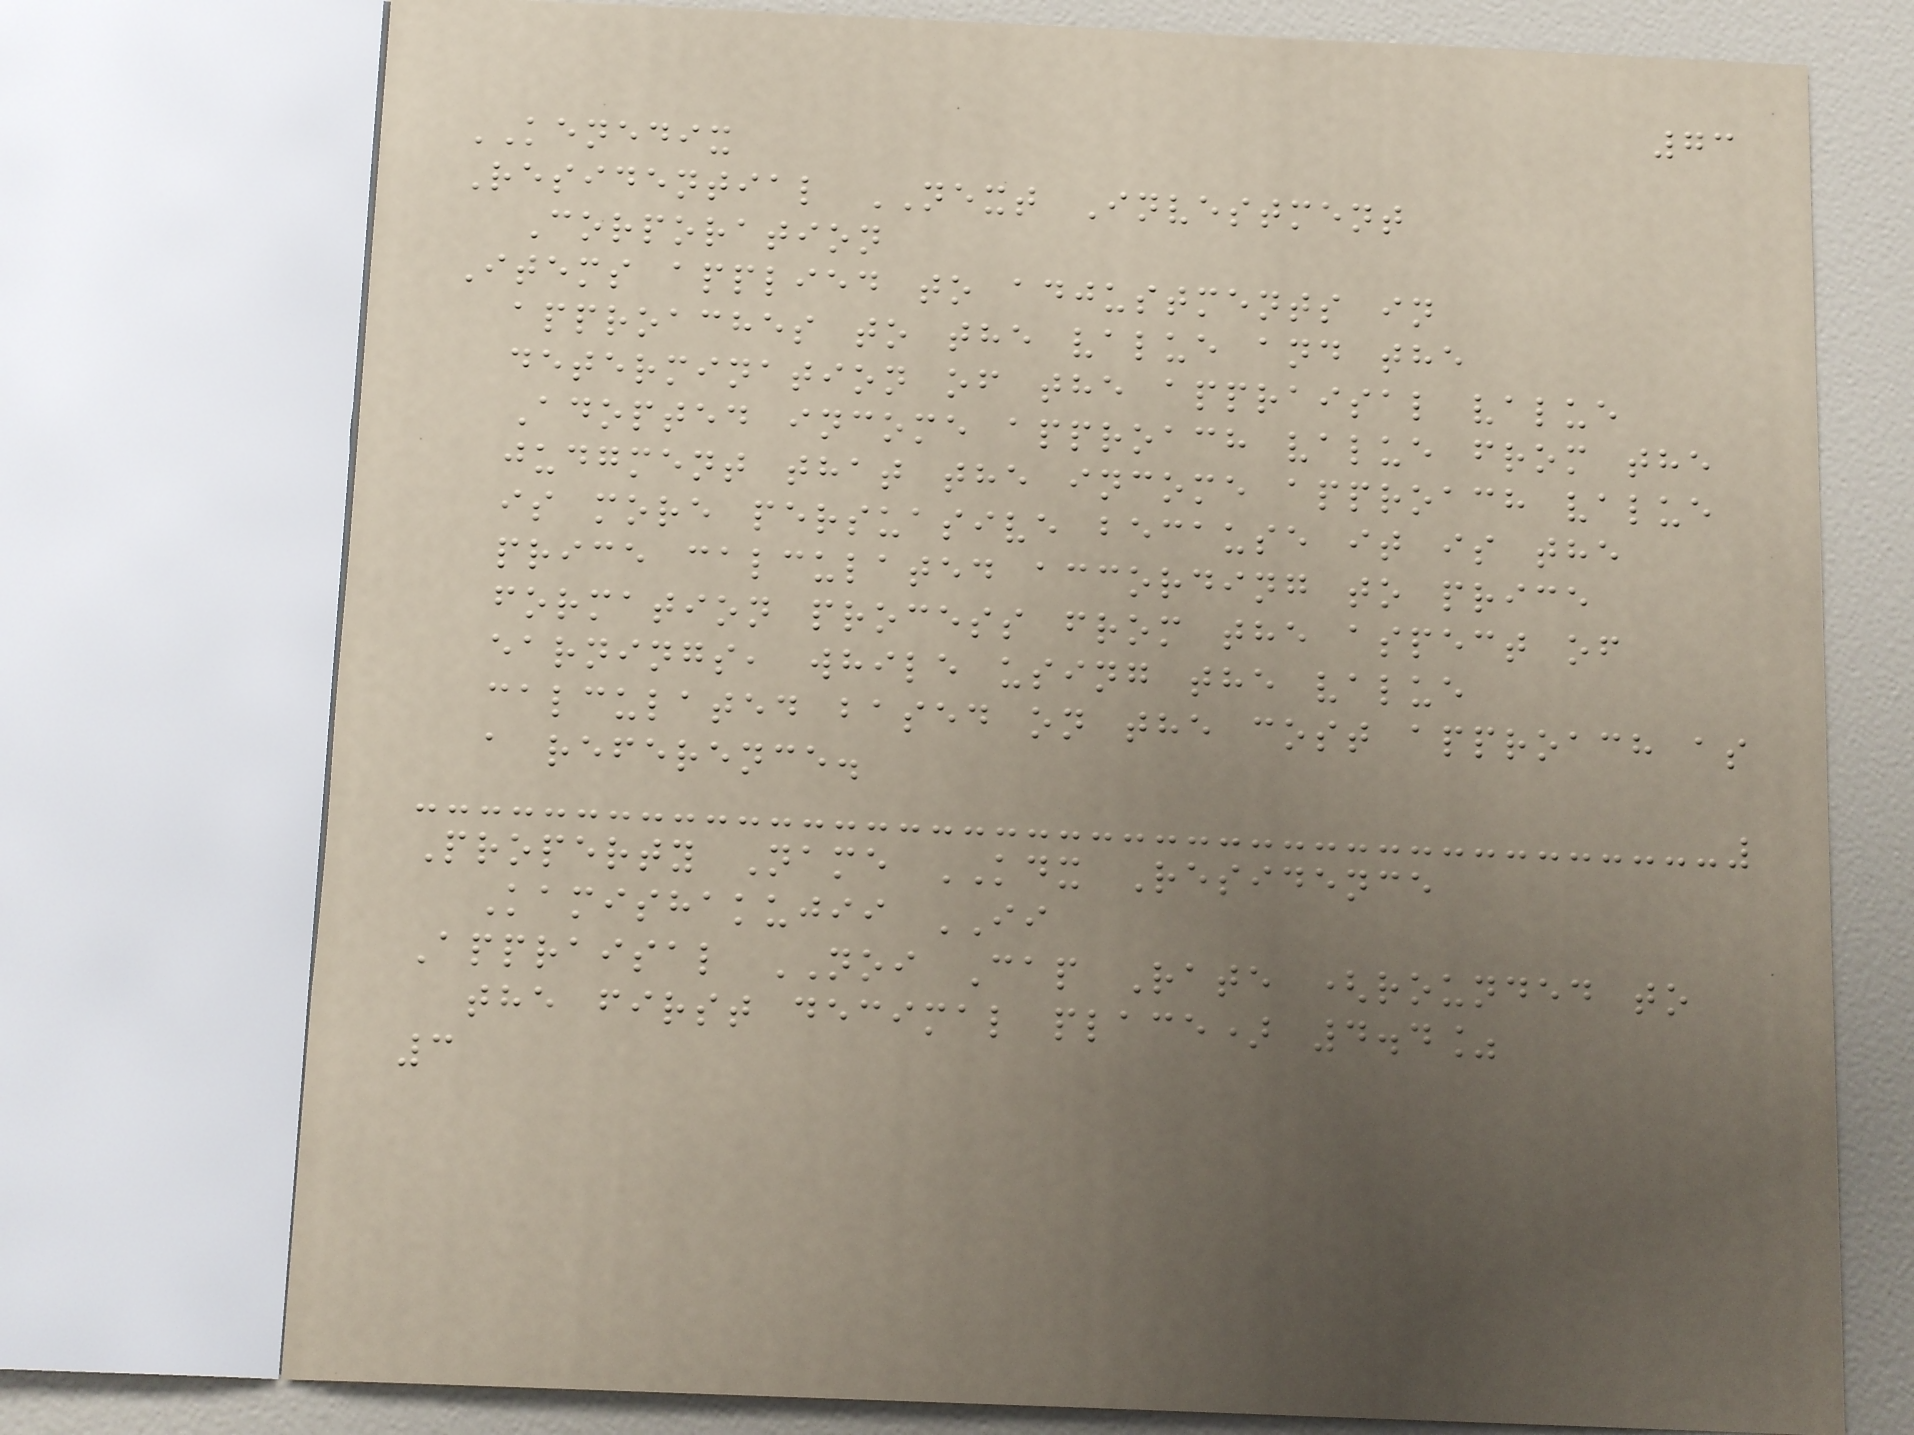73
KENEDIX
Residential NEXT Investment
Corporation
Items applied to adjustments in
approaches to the value and the
determination of the appraisal value
Adopted income approach value from the
judgment that the income approach value
is more persuasive because it is the
price calculated according to price
formation process from the aspect of
earnings, while using the value
calculated based on the cost approach as
a reference.
Property Name KDX Residence
Kamishakujii II
Appraisal NOI Cap Rate (rounded to
the first decimal place) 4.4%
3
